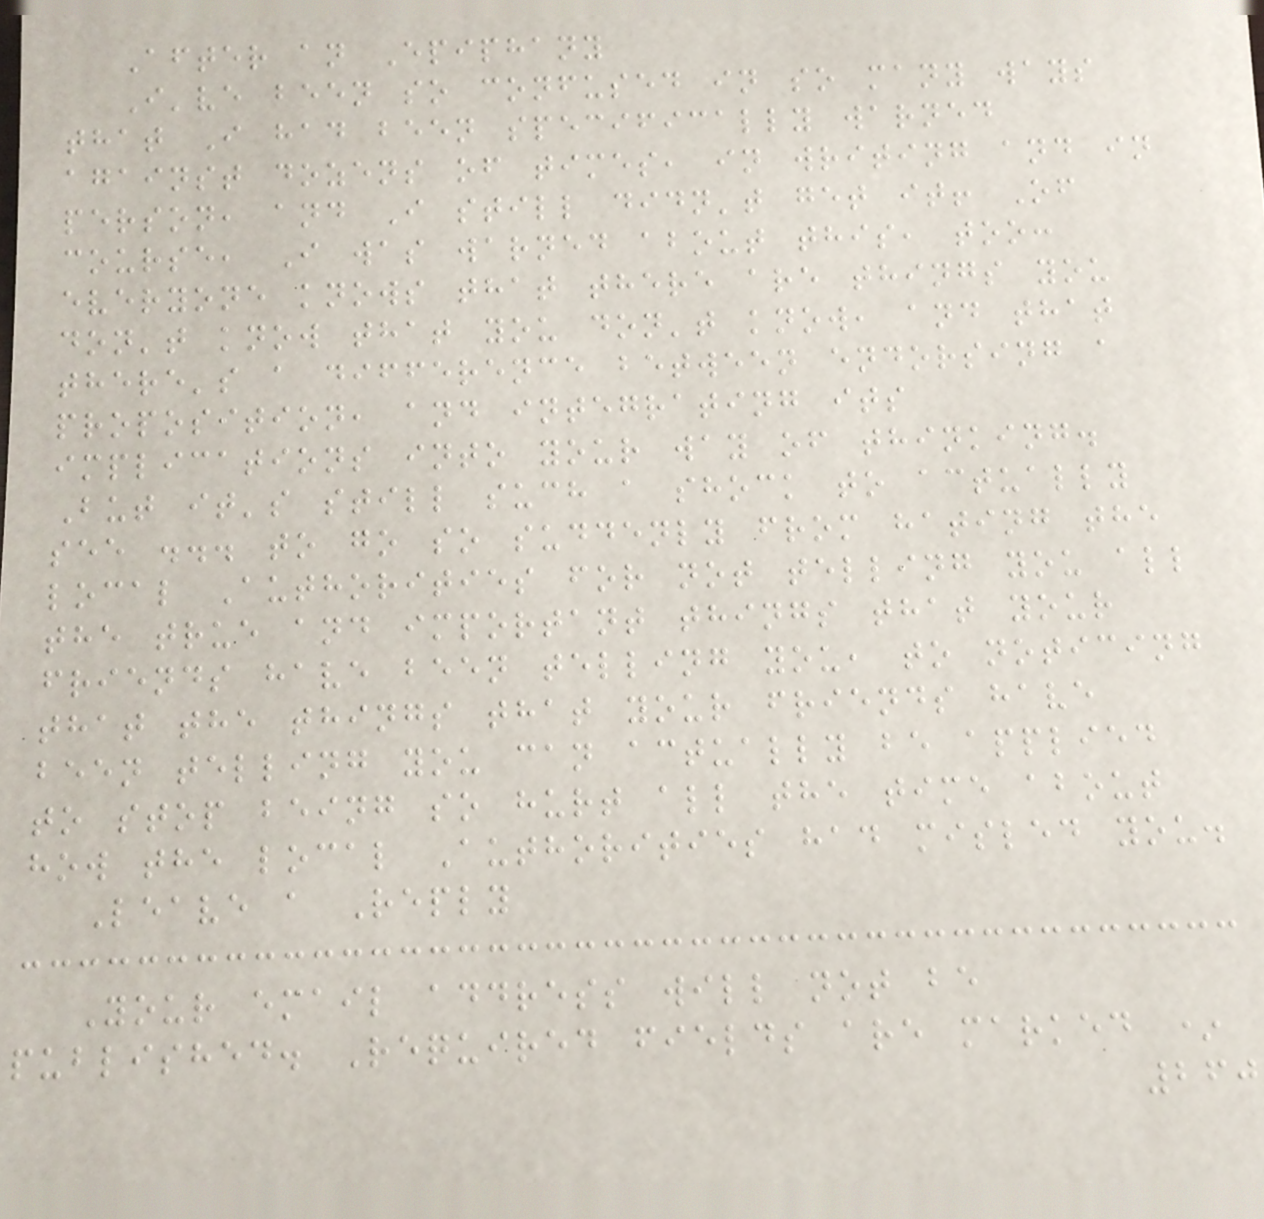After an Epiphany
I've been so confused in so many ways
that I had been specifically warned
against dozens of times, in writing and in
person, and I still didn't get it! Of
course, I was warned about this, too:
everyone knows that there are things you
don't know that you don't know, and that
there's a difference between endorsing a
proposition, and integrating its
implications into your way of thinking.
But it's still such a shock to actually
see ... to go so suddenly from hating the
local Authorities for not telling you all
the true and important things that your
friends have been telling you, to noticing
that the things that your friends have
been telling you can actually be applied
to stop being so hurt all the time about
how the local Authorities had misled you.
Leave a Reply
Your email address will not be
published. Required fields are marked *
260
